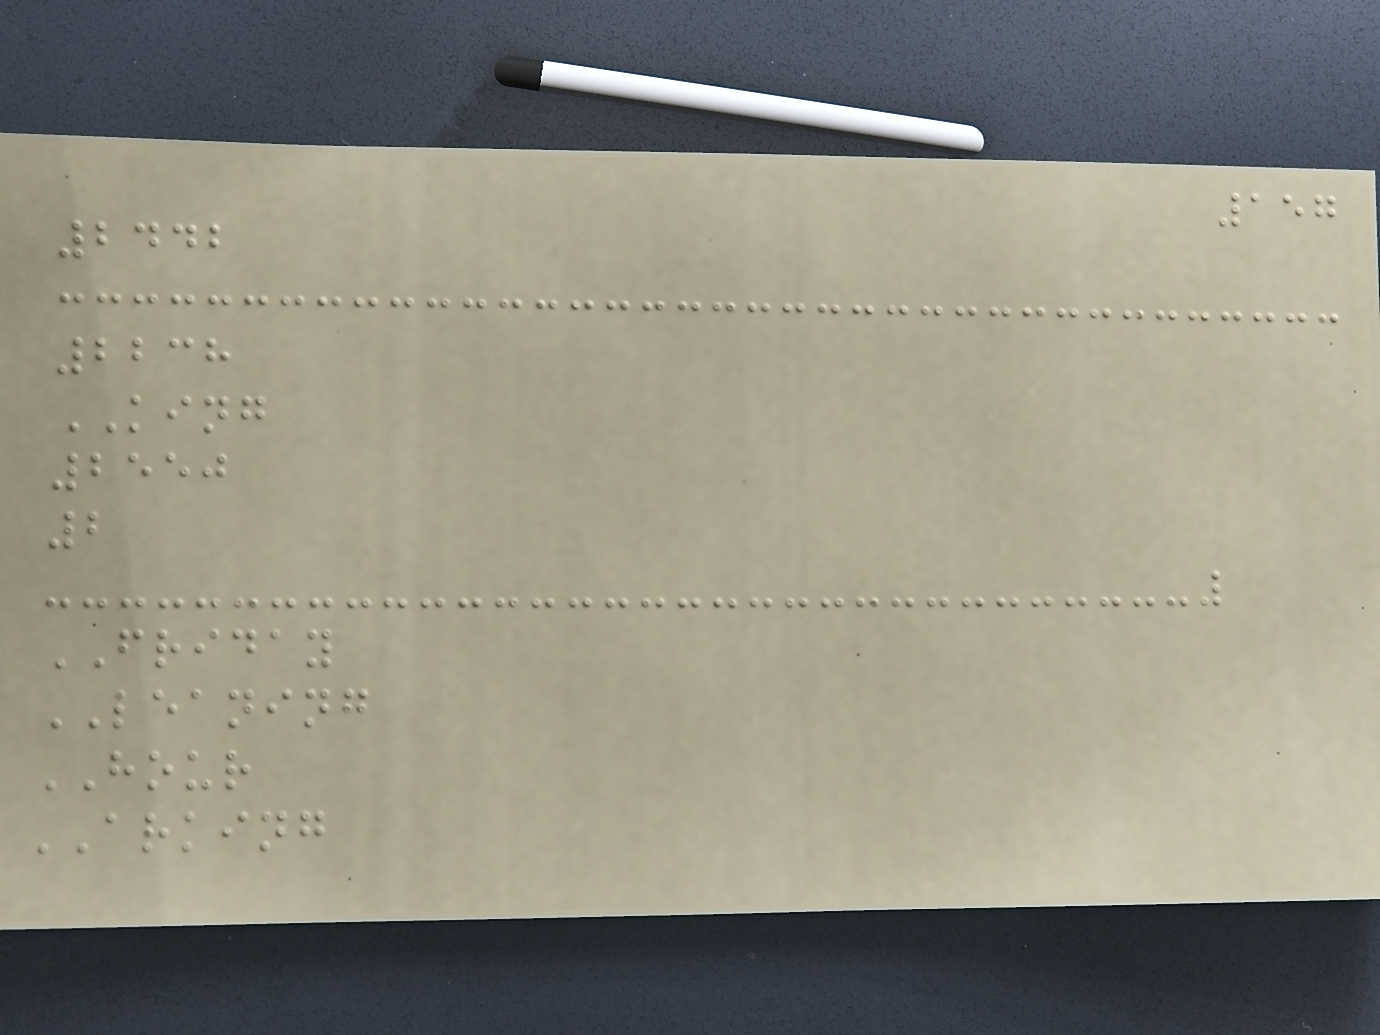157
2442
2238
KING
2550
2
FRIDAY
LEANING
HOUR
ARKING
